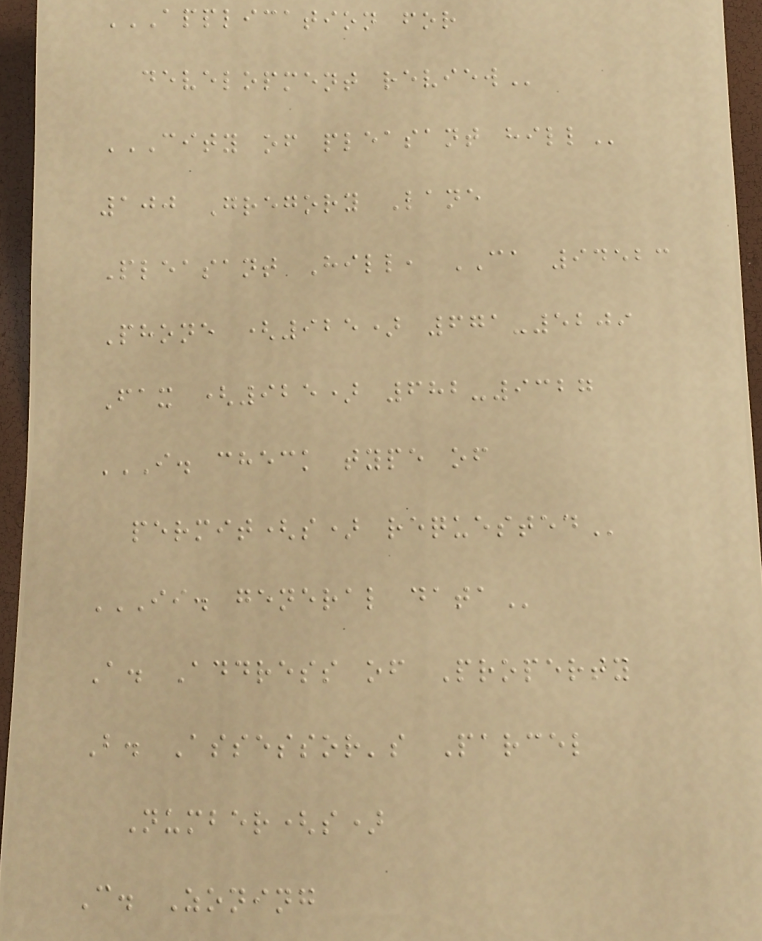APPLICATION FOR
DEVELOPMENT REVIEW
CITY OF PLEASANT HILL
100 Gregory Lane
Pleasant Hill, CA 94523
Phone (925) 671-5209
Fax (925) 682-9327
I. CHECK TYPE OF
PERMIT(S) REQUESTED
II. GENERAL DATA
A. Address of Property
B. Assessor's Parcel
Number(s)
C. Zoning
